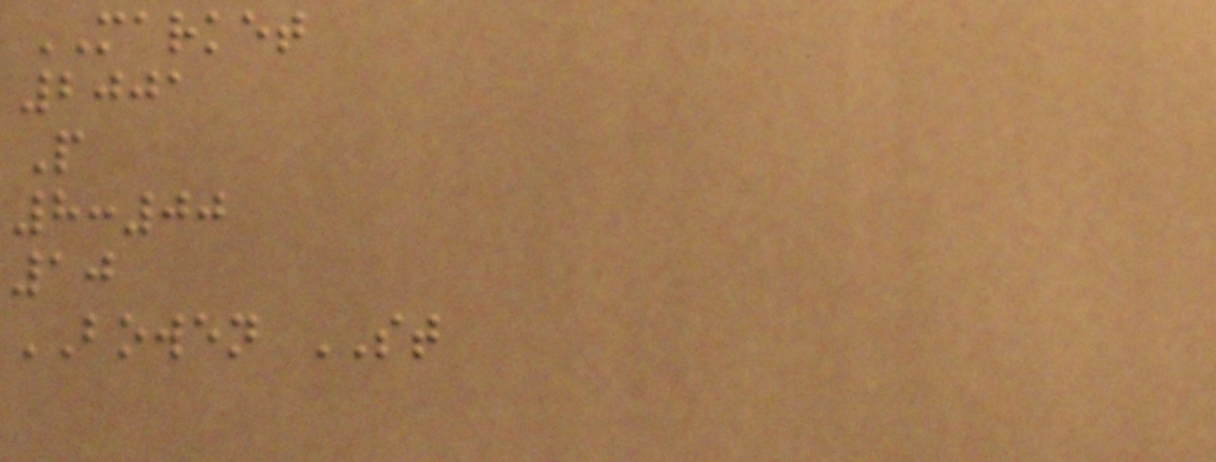MARKET
2001
P
8:00
10
BOWEN ST
